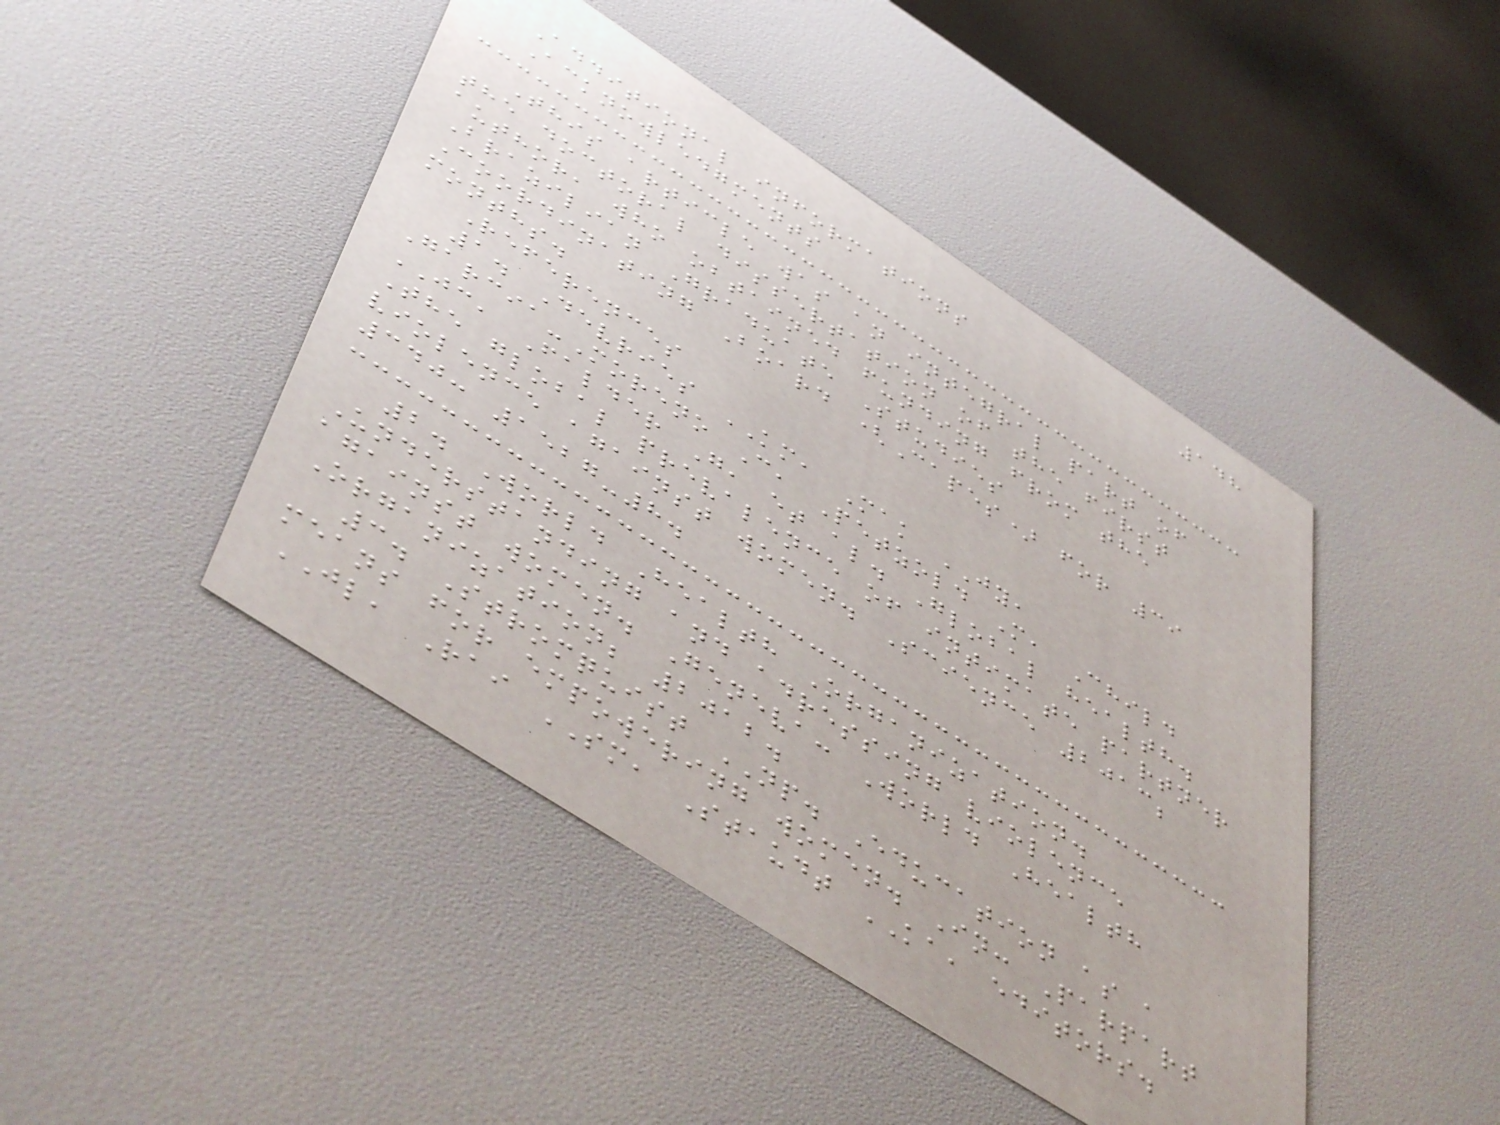148
Additional informations
Acknowledgments
This article was an integral part of
the doctoral dissertation of the first
author, who obtained funding from the
Brazilian Graduate Studies
Coordinating Board (Capes) for 39
months.
References
1. Devries KM, Mak JY,
Garcia-Moreno C, Petzold M, Child
JC, Falder G, et al. Global health.
The global prevalence of intimate partner
violence against women. Science 2013;
340: 1527-8.
2. World Health Organization.
Understanding and adressing violence
against women. Geneva: World Health
Organization; 2012.
3. Stromquist NP. Education as a
means for empowering women. In: Parpart
JL, Rai SM, Staudt KA, editors.
